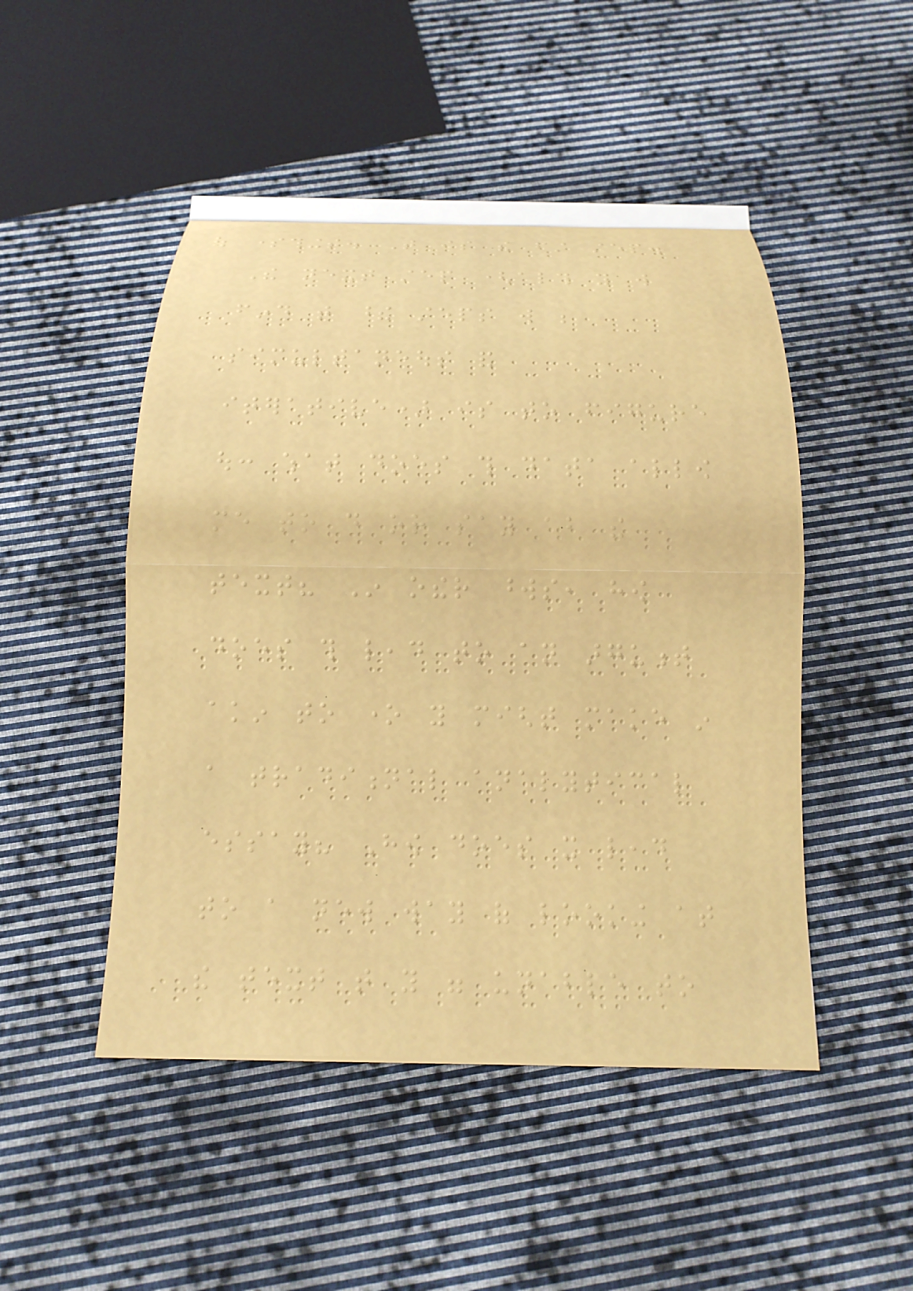of somethings. That is the first step.
The next step (although you will
find that these steps will be
simultaneous and
iterative) is to figure
out: what does this data allow
me to do or say about the
text? In other words, how
does this lead to an argument
akin to one you might make in
a traditional analytical
essay? How does it lead
to a new way of looking at
the text that you were unable to
